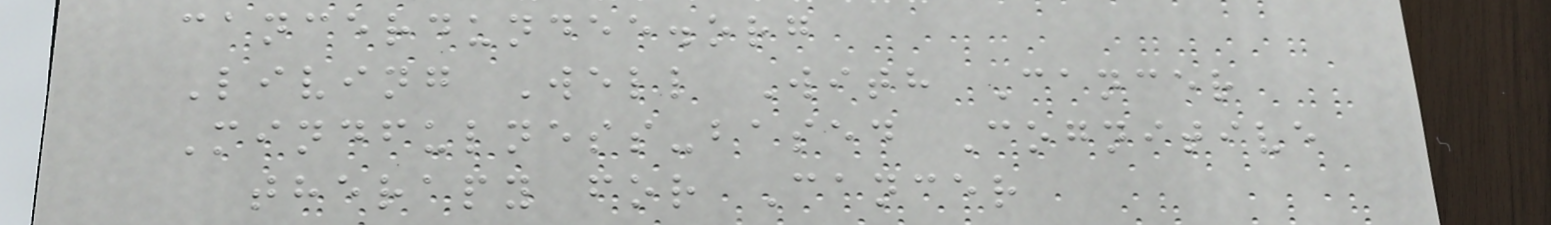cancerdundee.org
Living Well With Cancer
Mindfulness-based Cognitive
therapy for Cancer
